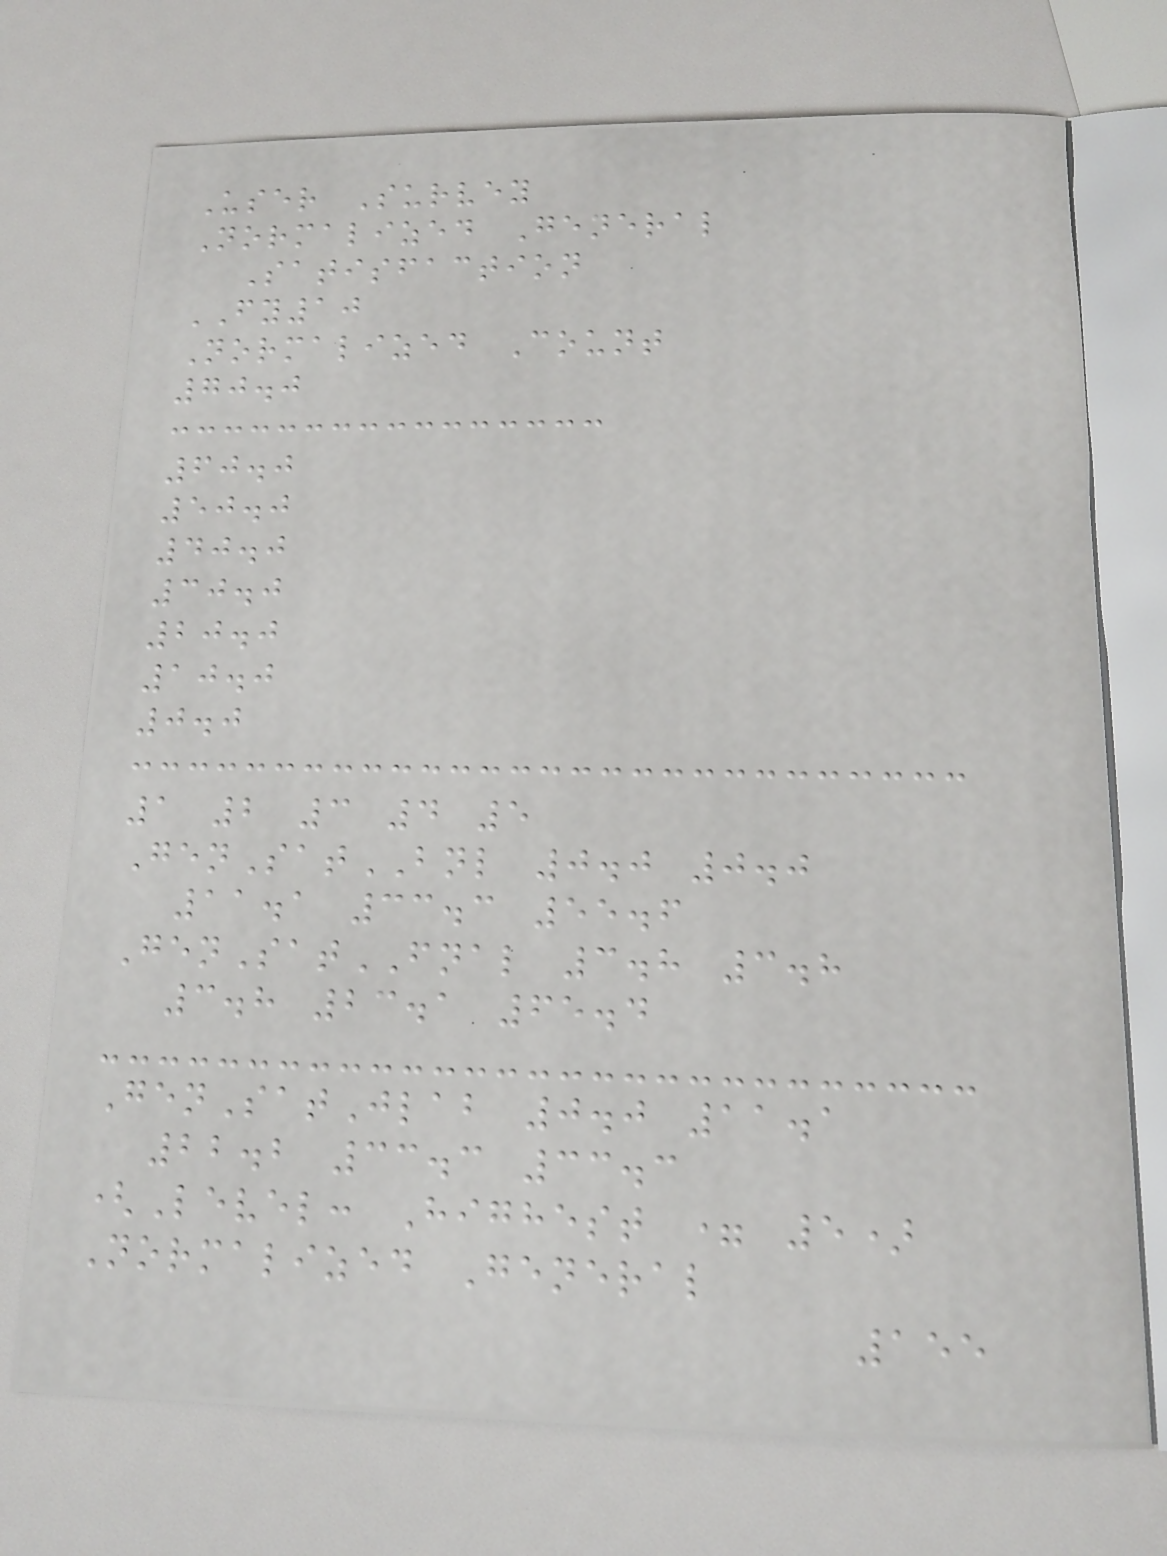User Survey
Normalized General
Satisfaction
FY10
Normalized Count
70.0
60.0
50.0
40.0
30.0
20.0
10.0
0.0
1 2 3 4 5
GenSatBNL 0.0 0.0
11.1 33.3 55.6
GenSatFNAL 3.8 3.8
3.8 23.1 65.4
GenSatJlab 0.0 11.1
22.2 33.3 33.3
(Level: Highest = 5)
Normalized General
155
